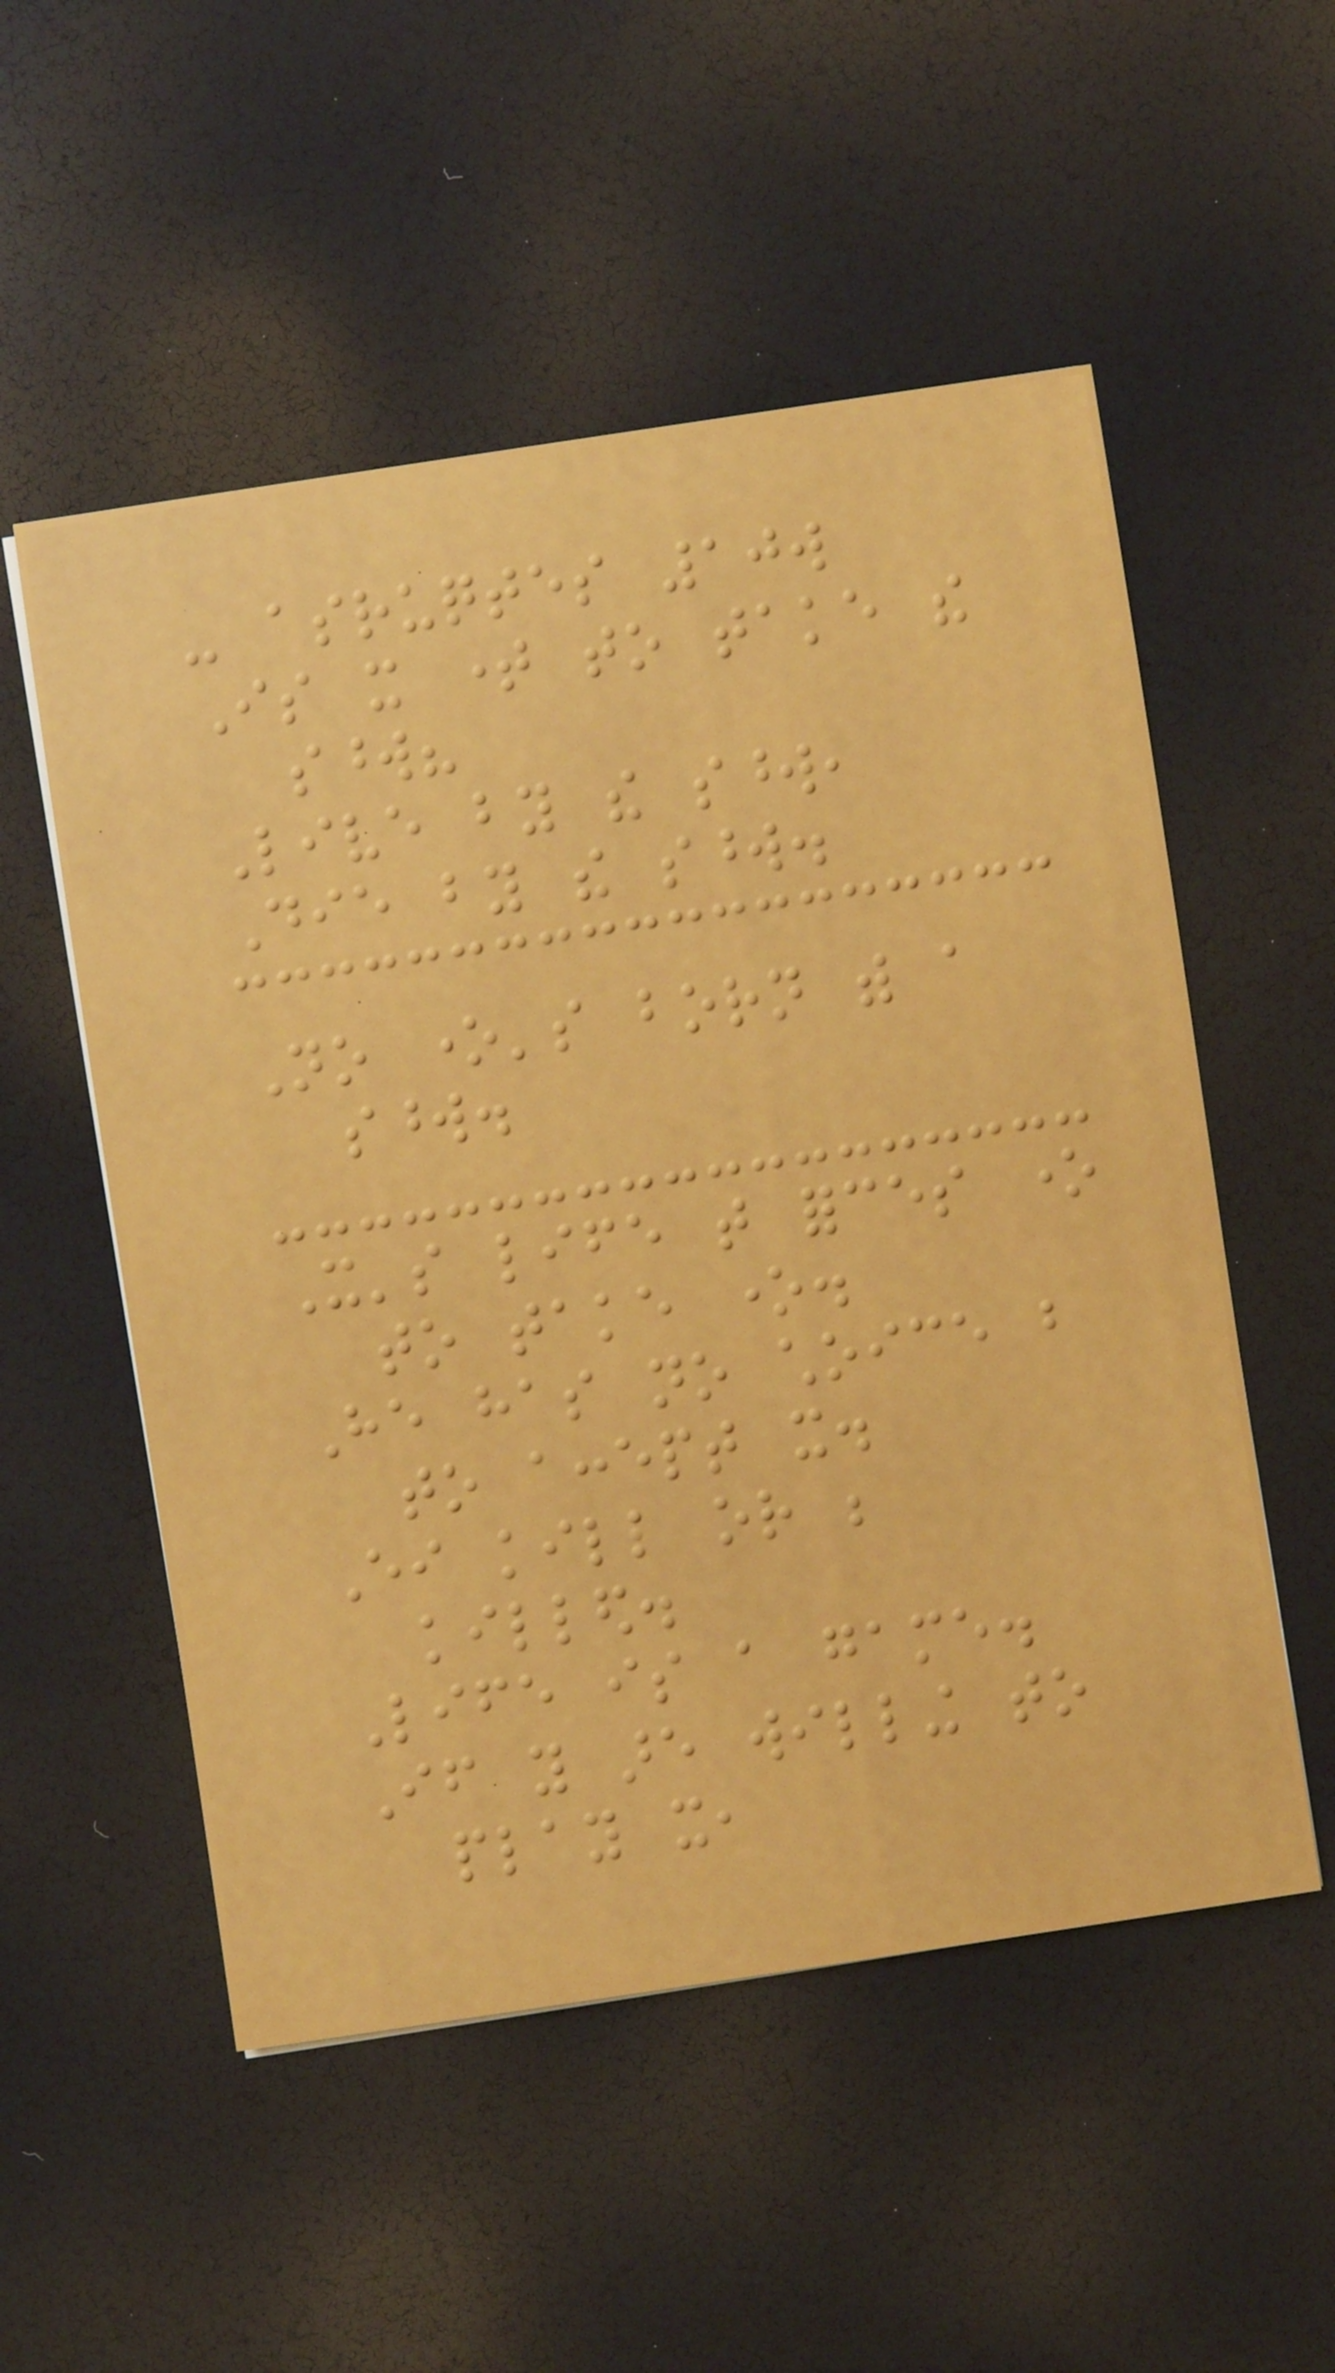- asruqtes 10w
Is it time to take the
sword?
Live by the sword,
Die by the sword.
No one's born with a
sword.
It's life that forces one
to take one.
He has no choice but
to accept it.
Either kill or be
killed.
Life is a game.
If you are willing to
play it,
